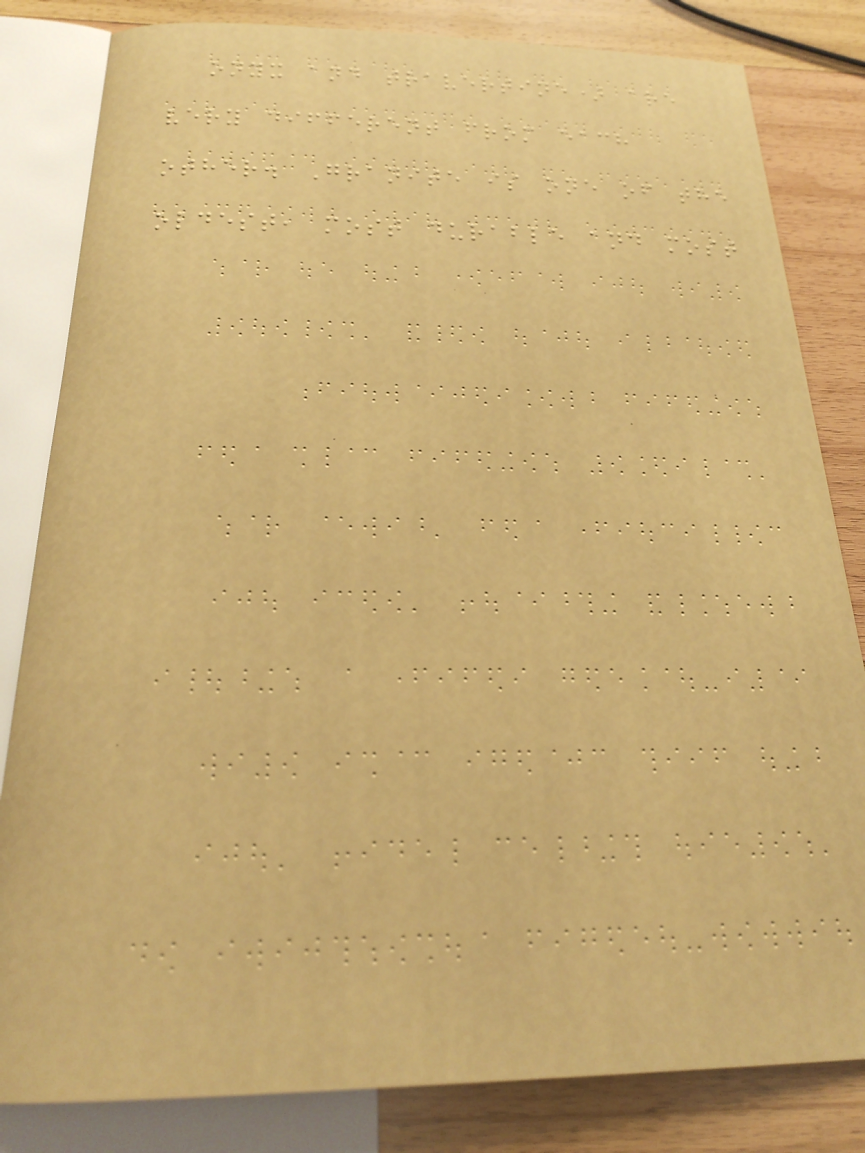onyx and travertine) are
very different from each
other. Granite is one of the
oldest, most durable and most
